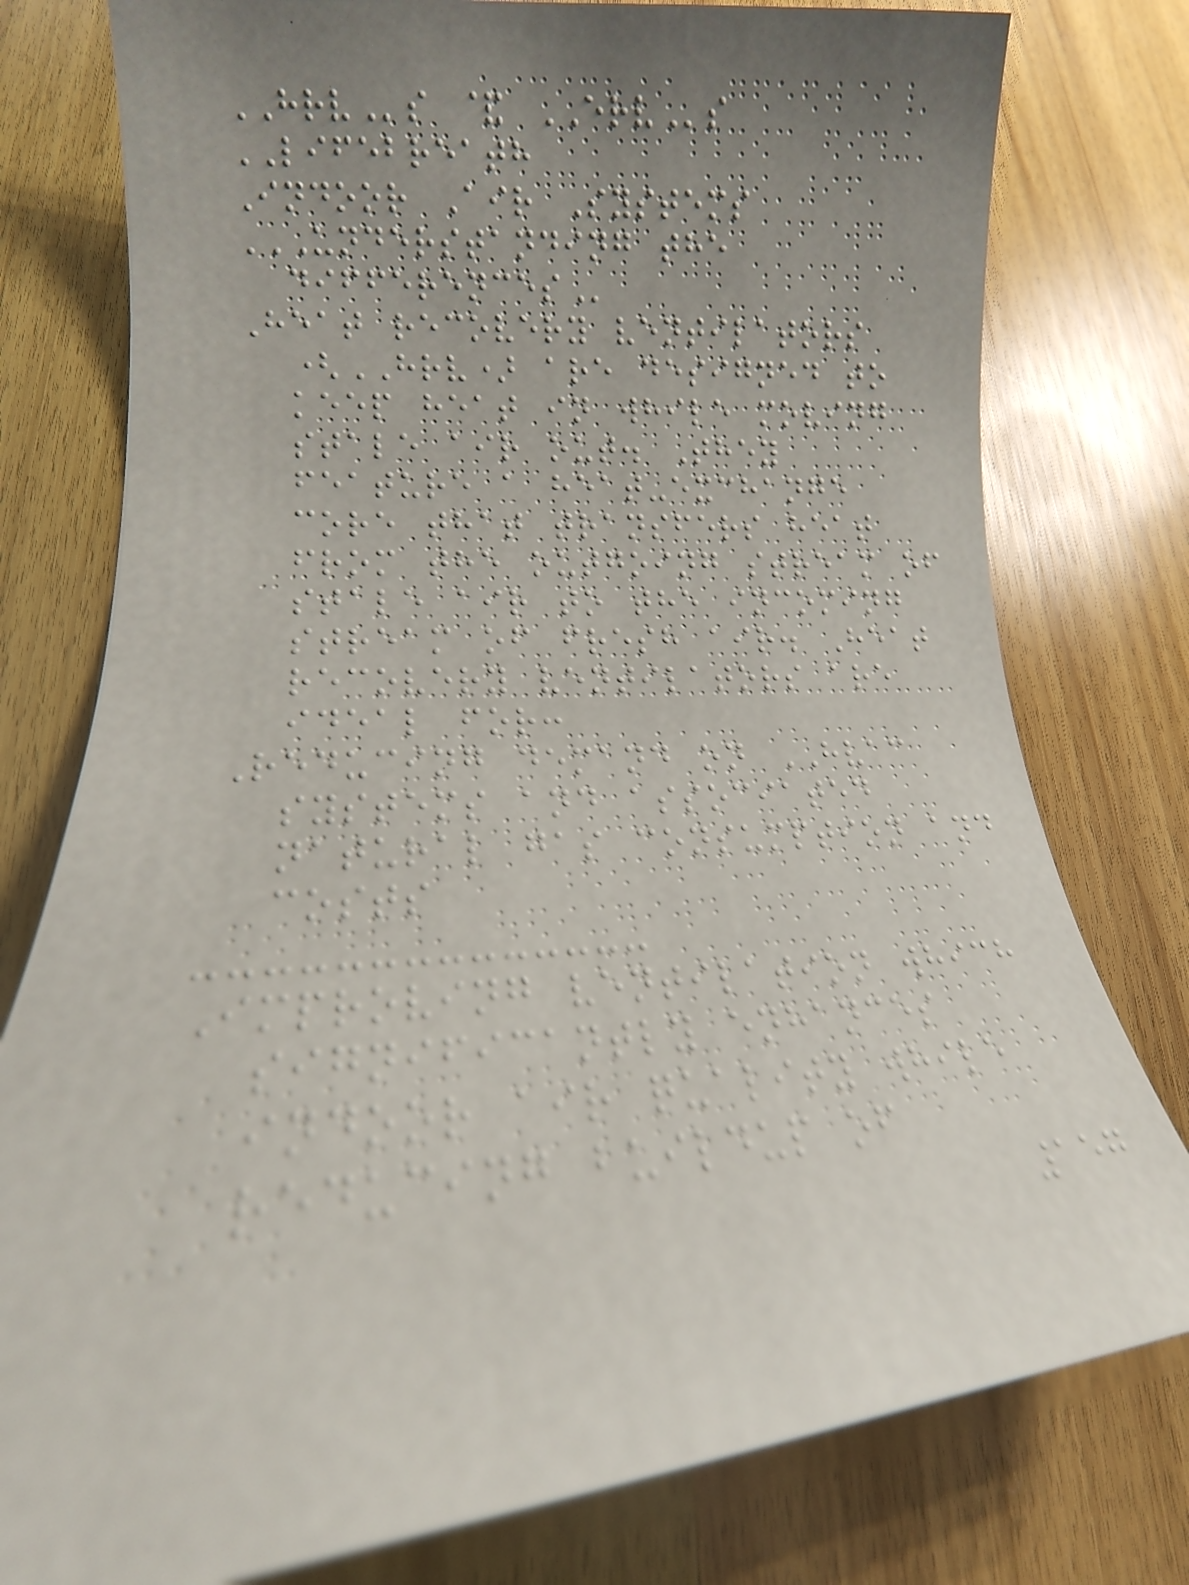HRVs & ERVs
LIFEBREATH
Indoor Air Systems
UNDERSTANDING THE
DIFFERENCES
Heat recovery ventilators
(HRV) are designed to
keep heat in while moving
stale air out. They
feature a heat-exchange
core that transfers heat
from the outgoing stream of
stale air to the incoming
stream of fresh air. Heat
recovery ventilators are
ideal for:
Reducing demand on HVAC
systems and associated
natural gas consumption and
costs
Improving ventilation which
significantly enhances
indoor air quality while
reducing buildup of
157
